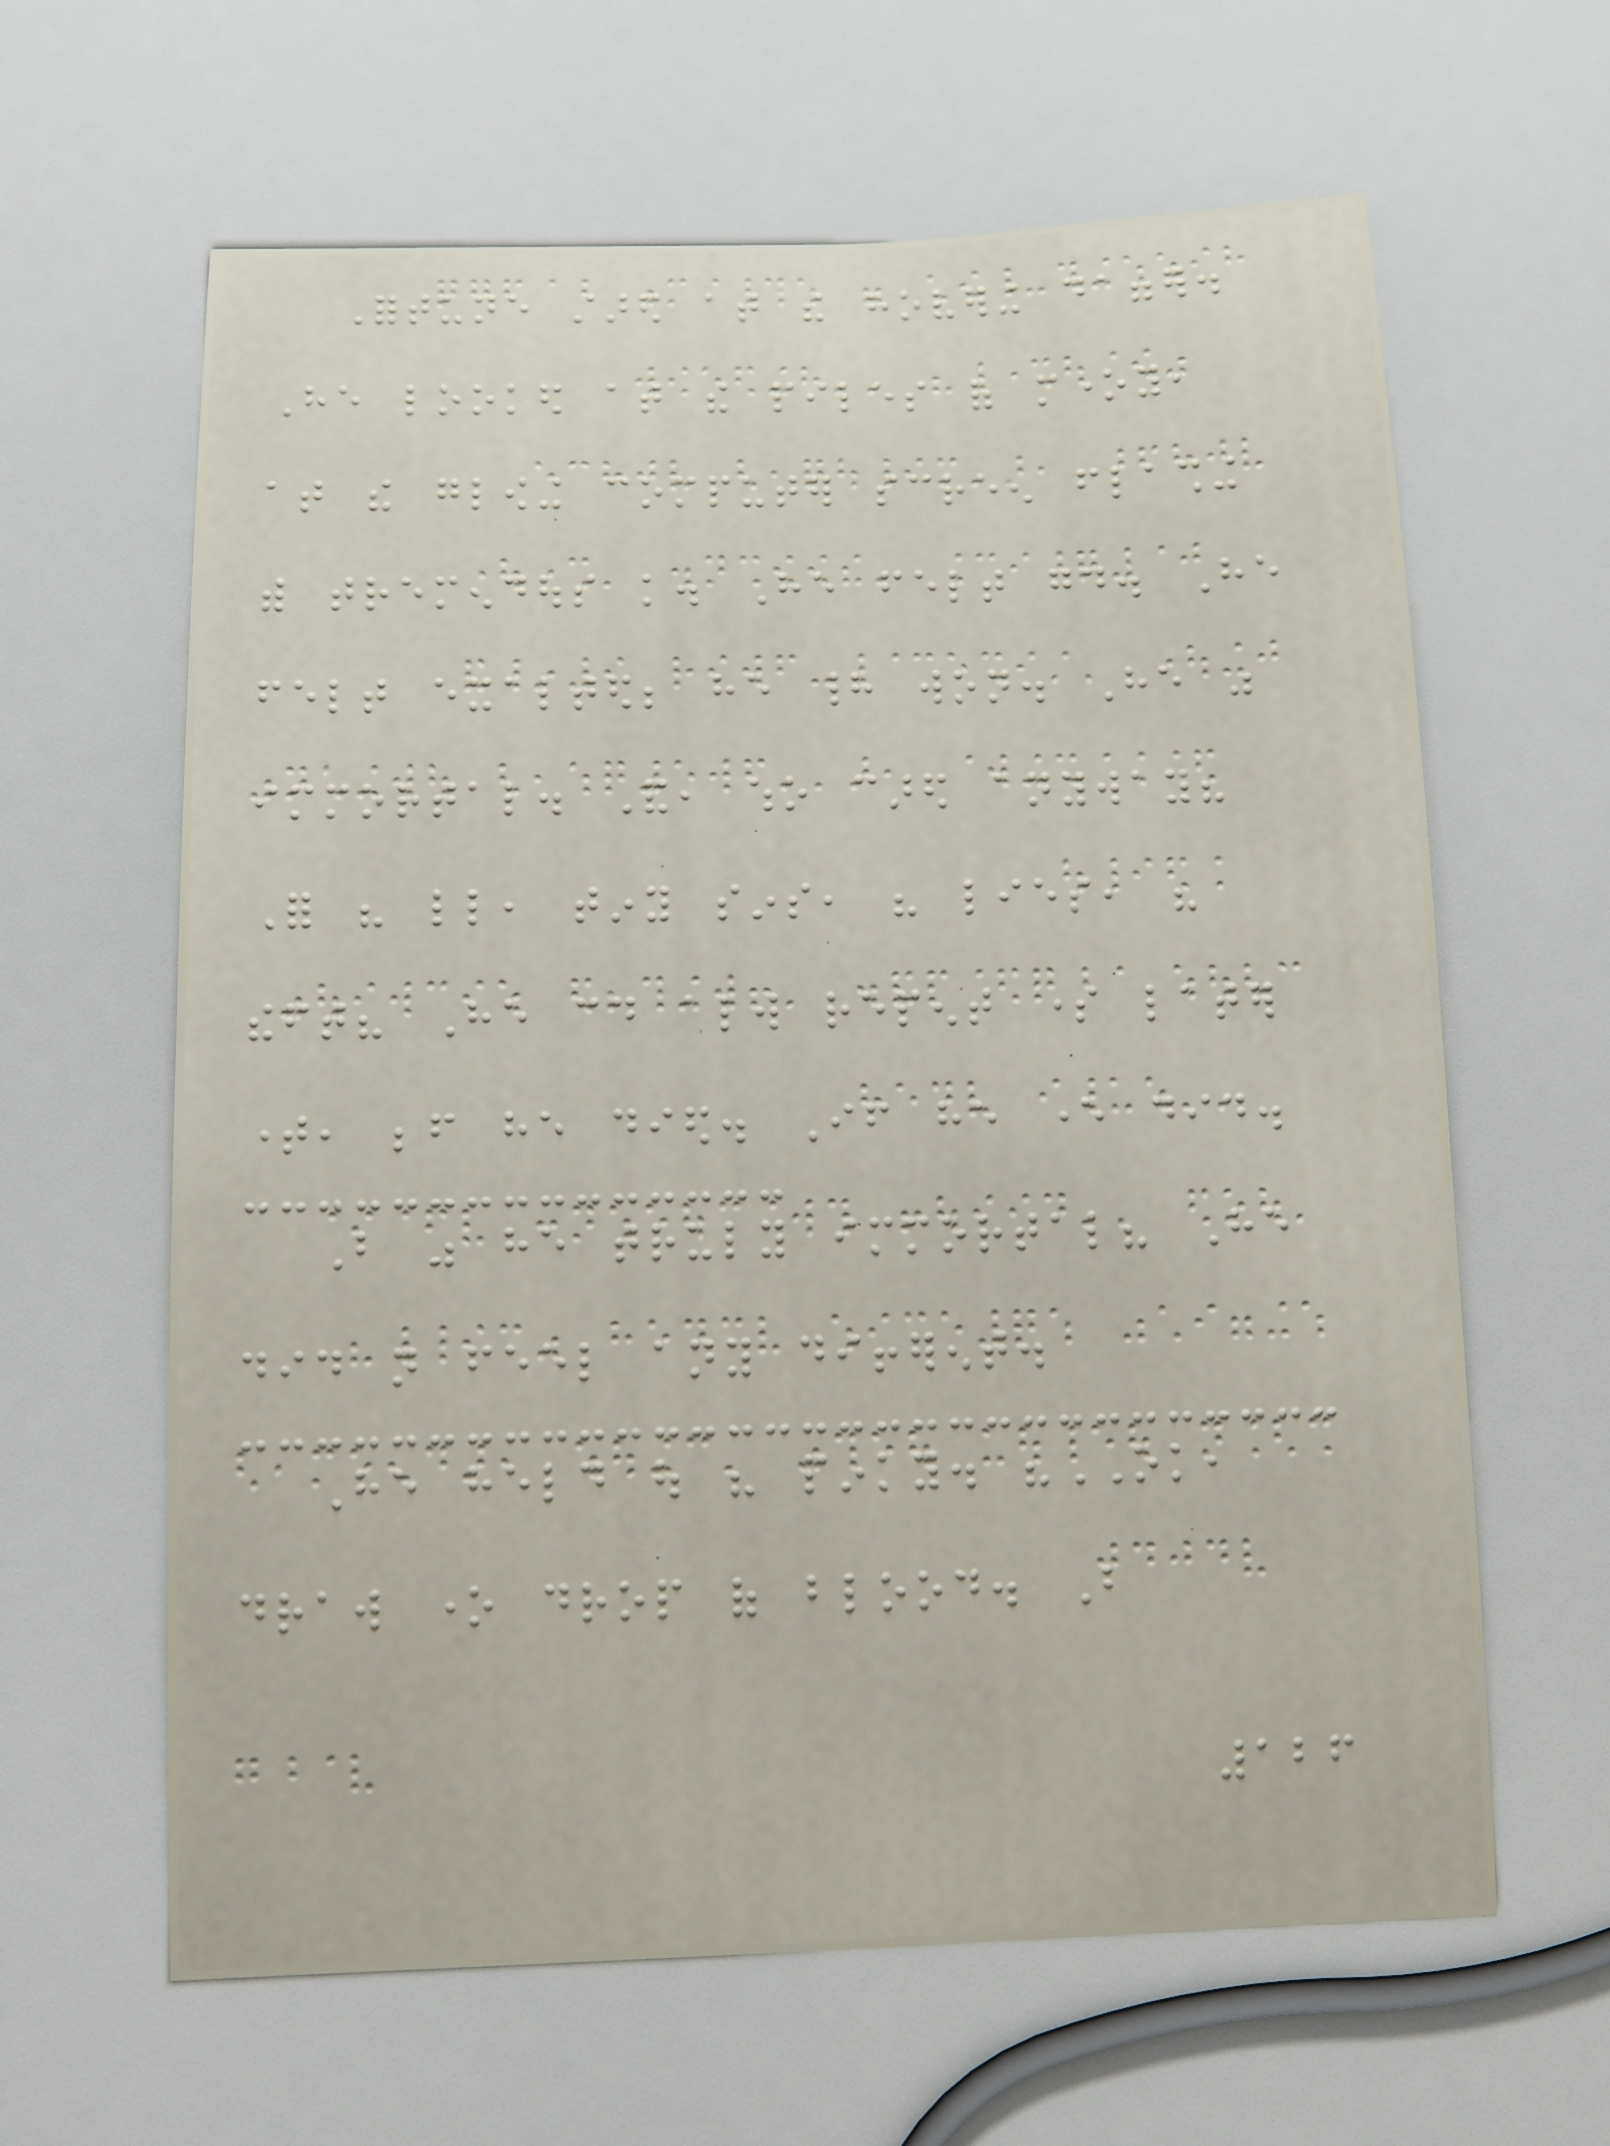Fortune stared at the hovering dagger.
He looked at the piles of money,
at the glowing computer screen flashing
with tremendous knowledge. He felt good. He
felt exalted; he had won. He was
immortal. And, who cared anyway?
For his little, tiny sins, his lies, his
theft? He could always repent some later
time, before he died. If he ever did.
But was he truly immortal? He
did not feel any different.
He held out his pinky. "OK,
draw one drop of blood. But
126
